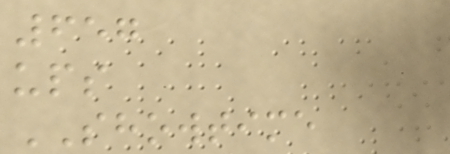657
ups
SHOWTIME
